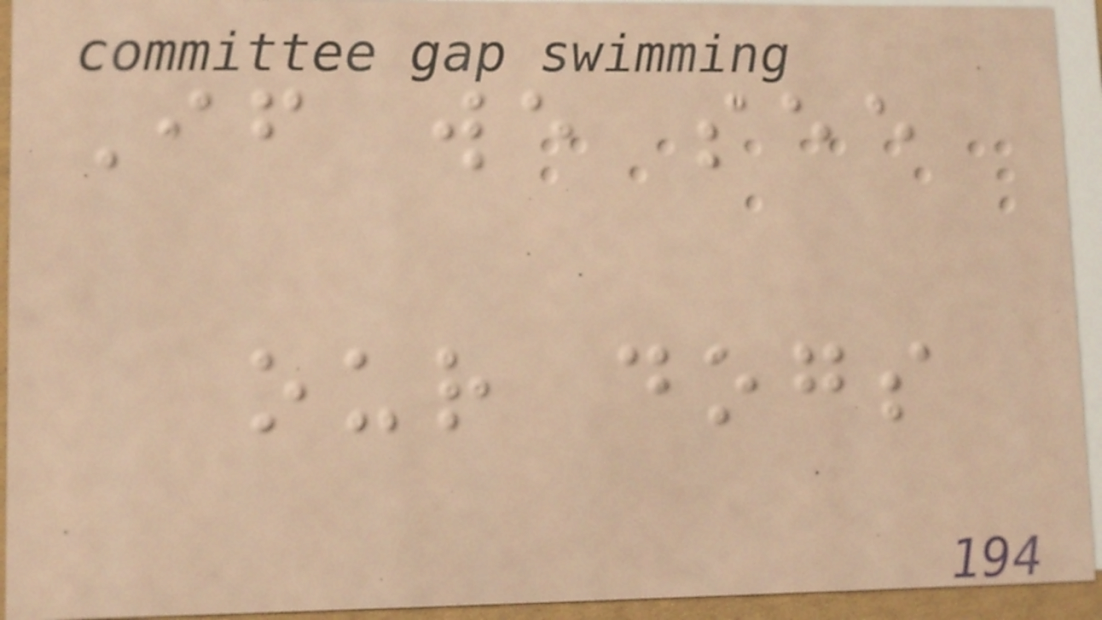If we see
our dogs
